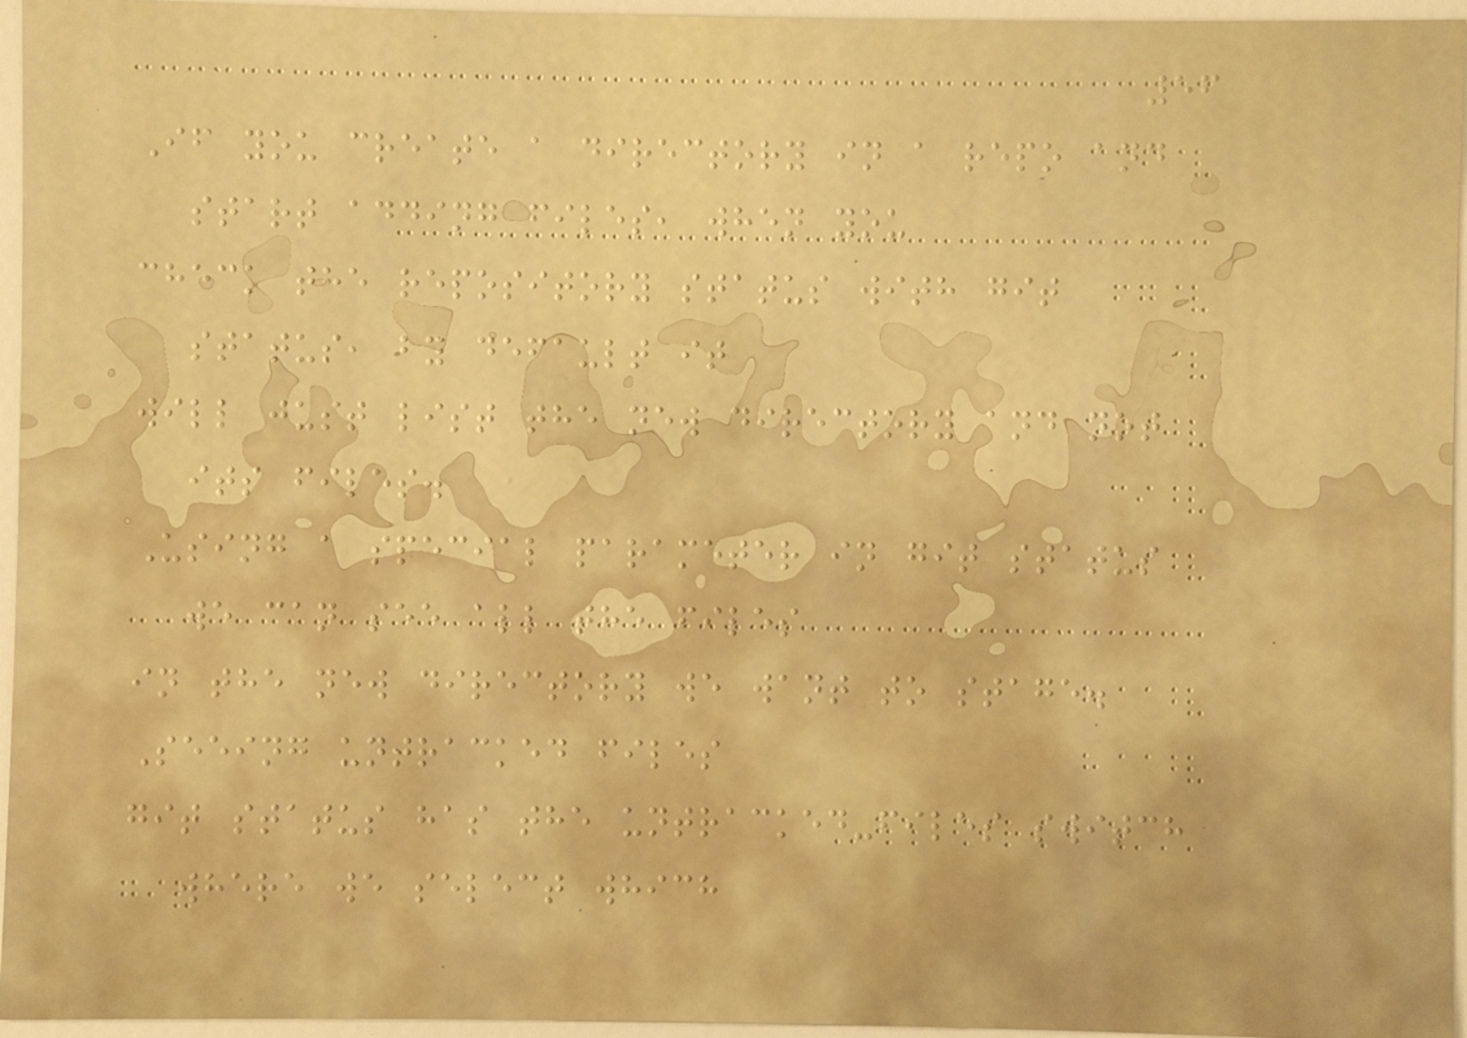56
If you create a directory in a repo and
start adding files, when you
check the repository status with git
status, by default it
will just list the new directory and not
its files.
Using a special parameter in git status
we can see all the files
in the new directory we want to stage.
Seeing untracked files
git status has the untracked-files switch
where we select which
